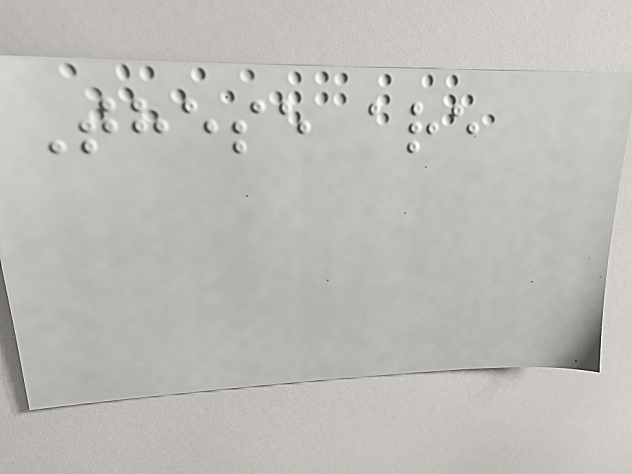These are
